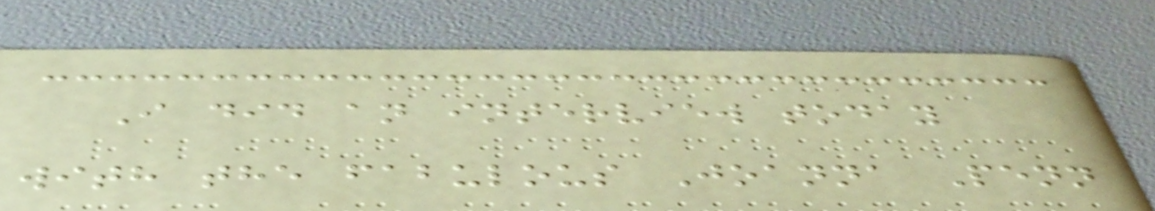I did an interview today
with the fabulous Joanna Penn
